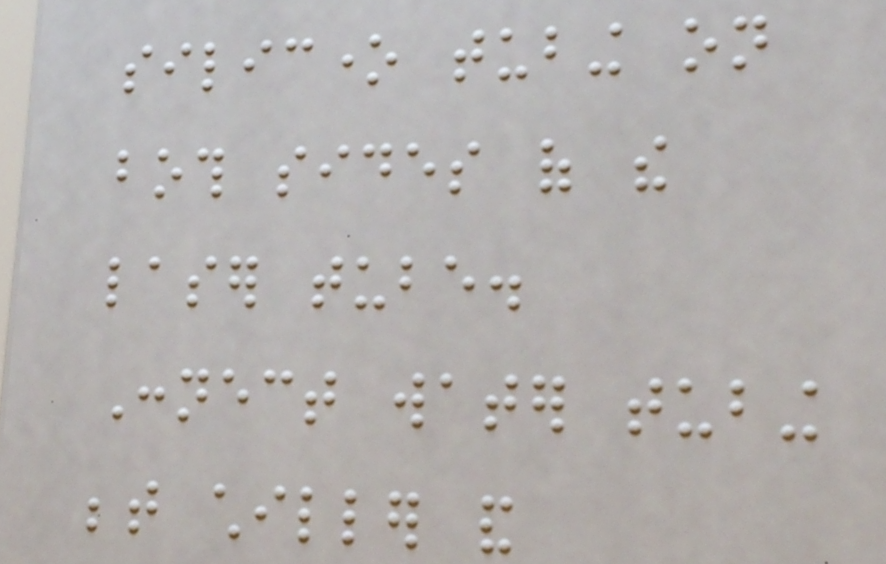silicone tubing on
both sides of the
laser tube.
Connect water tubing
between chiller and
